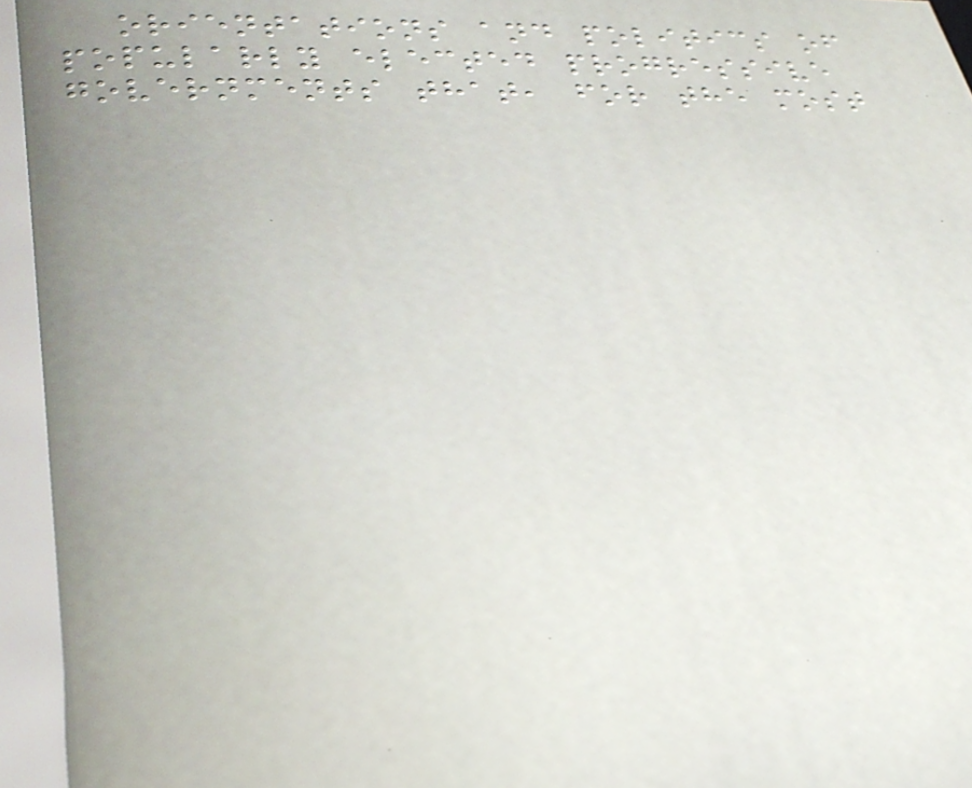orientations and politics of
popularly elected progressive
governments that, for the most
